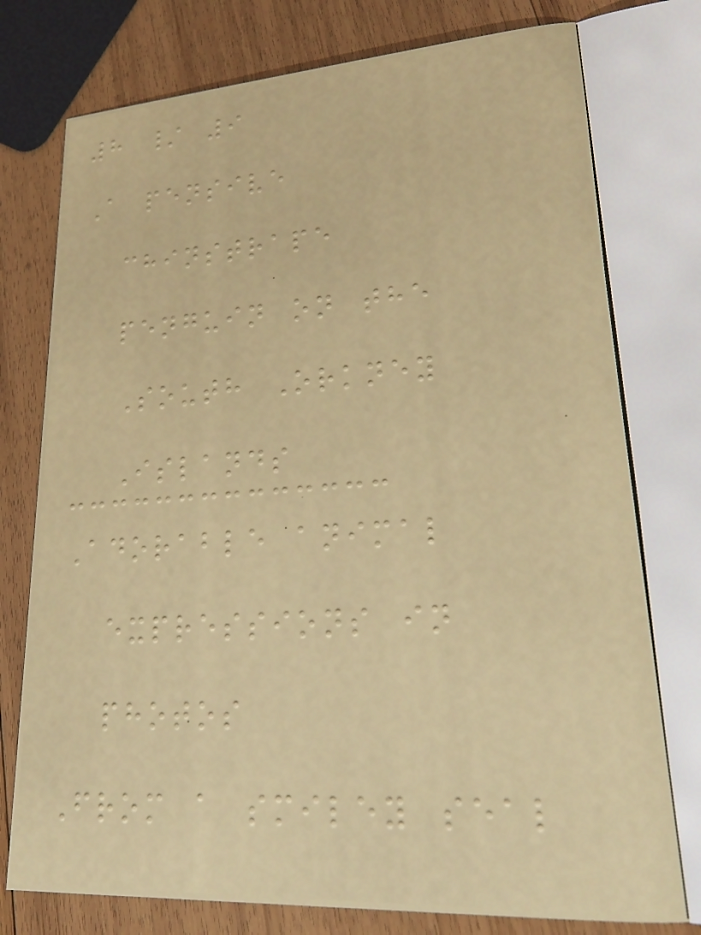8 / 9
A pensive
chinstrape
penguin on the
South Orkney
Islands
Adorable animal
expressions in
photos
From a smiley seal
